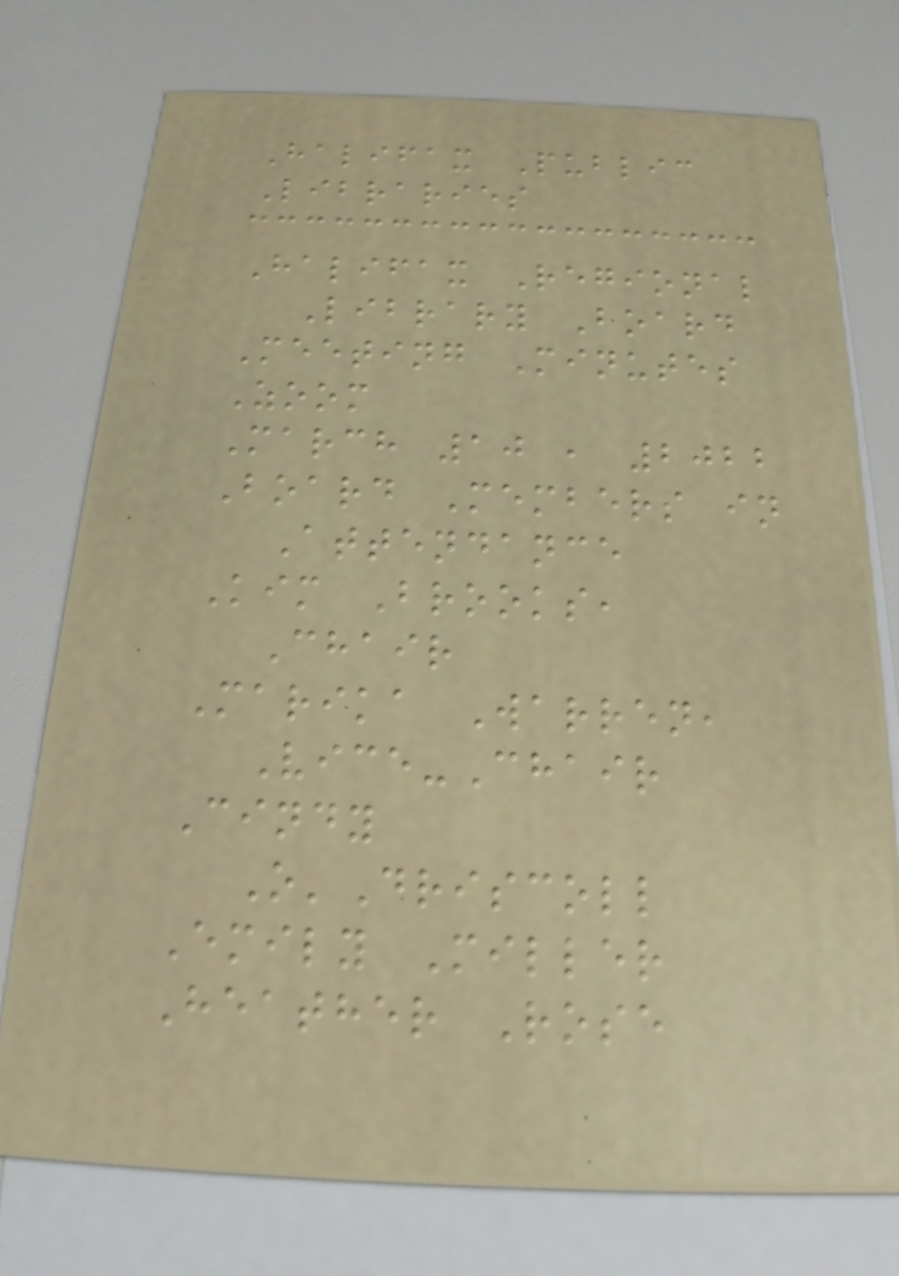Halifax Public
Libraries
Halifax Regional
Library Board
Meeting Minutes
Zoom
March 10 , 2022
Board Members in
Attendance
Kim Brooks,
Chair
Marika Warren,
Vice-Chair
Cindy
O'Driscoll
Emily Miller
Heather Rose
